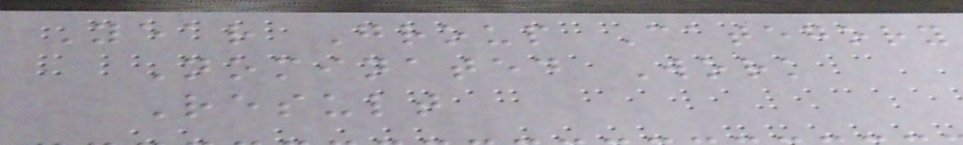Year Group Category
Nominated Work
Result
